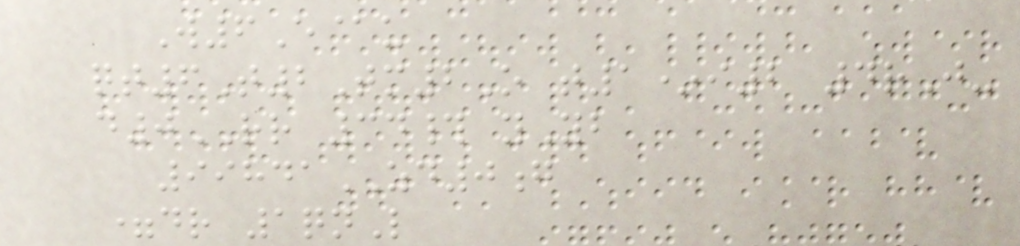W6E@u
qt6T2Tm2O t1*i2 4rJ-
d0RR 34# yYb
99841ZD0g
=dr 1qnL
